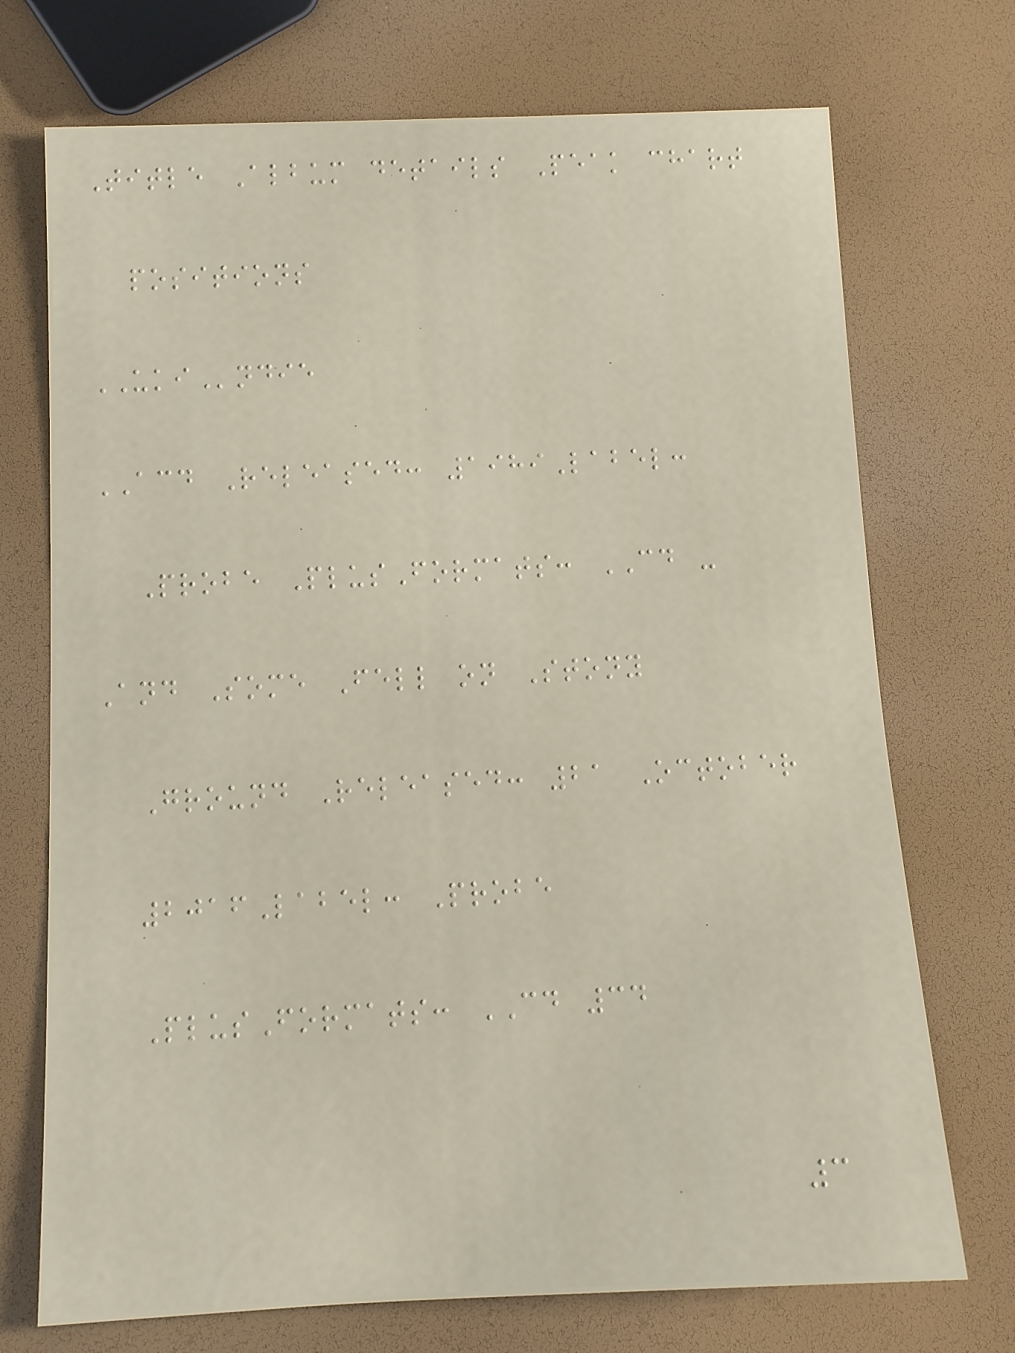Title Album details Peak chart
positions
UKIndie
ACD Released: 1989Label:
Probe PlusFormats: CD -
And Some Fell on Stony
Ground Released: 21 October
2016Label: Probe
PlusFormats: CD 34
3
